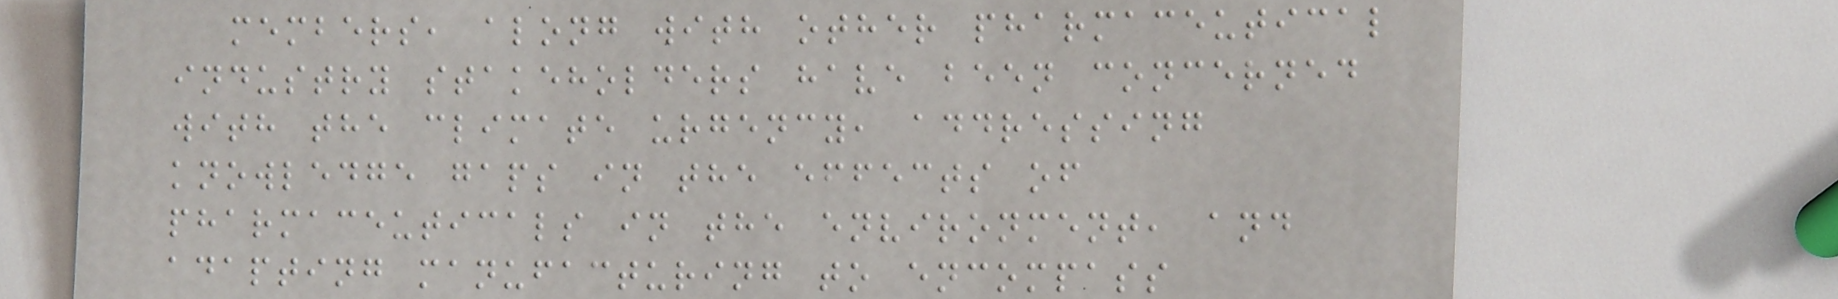members, along with other pharmaceutical
industry stakeholders have been concerned
with the climate urgency, addressing
knowledge gaps in the effects of
pharmaceuticals in the environment, and
adapting manufacturing to encompass
